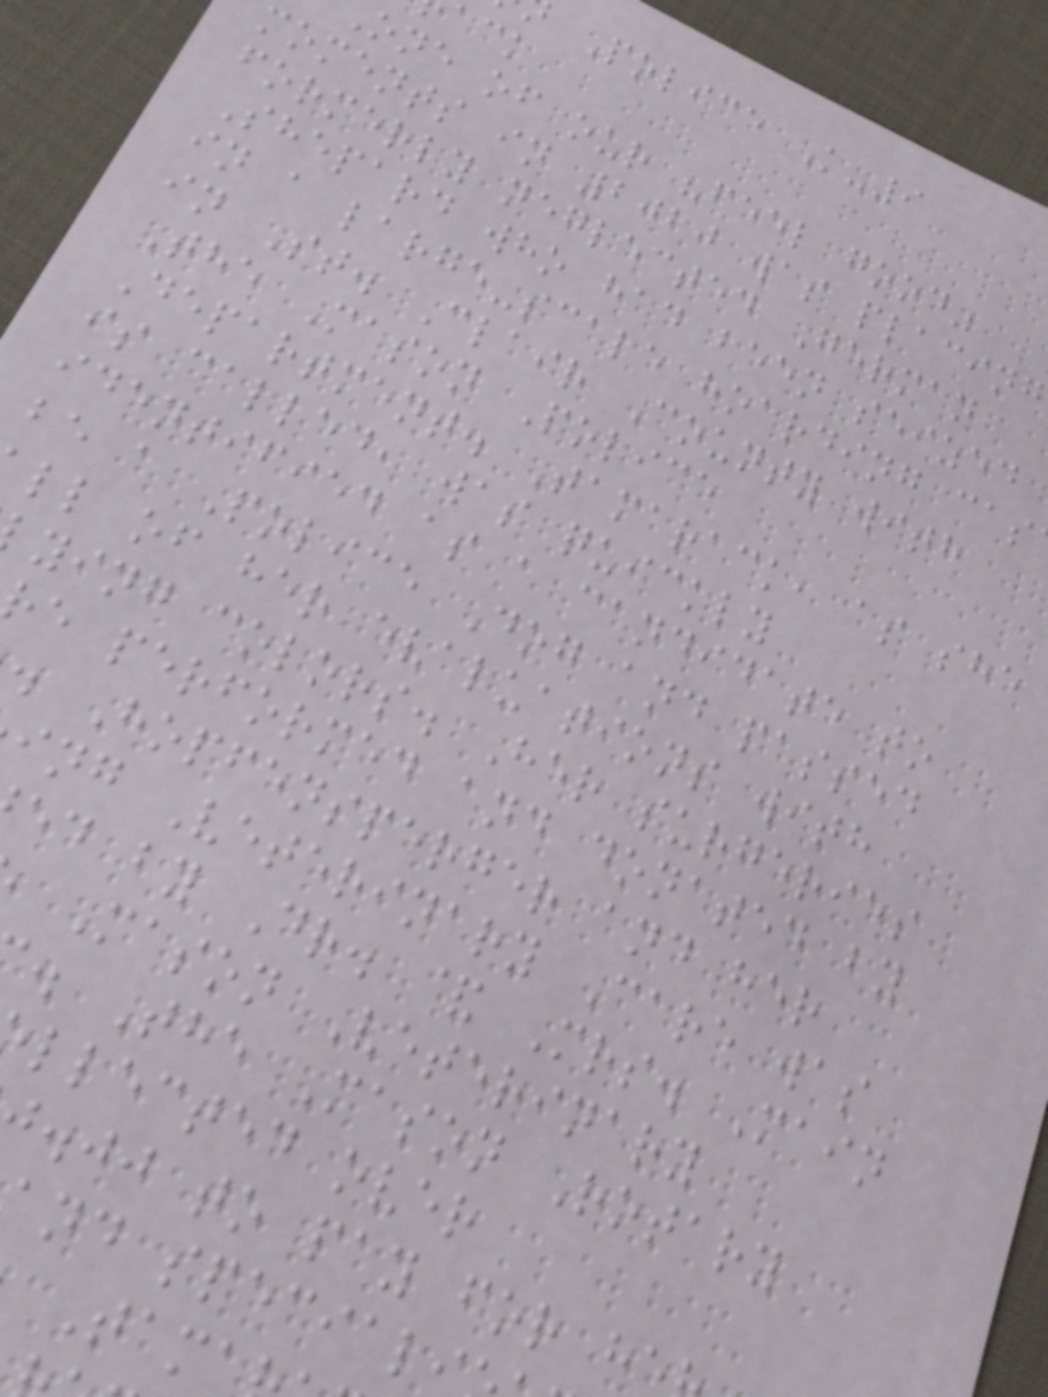Police K-9
one of our "feel good"
moments in 2020 was placing
formerly neglected German
Shepard who had been seized
in a large-scale hoarding cas
in St. Clair County with
The Mason Police
Department. Tamarack, as she
is called, was quickly
identified as a candidate to
be a Police Dog and passed
ll of her evaluations with
ying colors. Her surgeries
e performed and donated by
. Hopfensperger and her
ing Veterinary Care was
ed by Dr. & Mrs. Main
Mason Veterinary
. The Mason Rotary
llected over
.jj to pay for h
nd special
